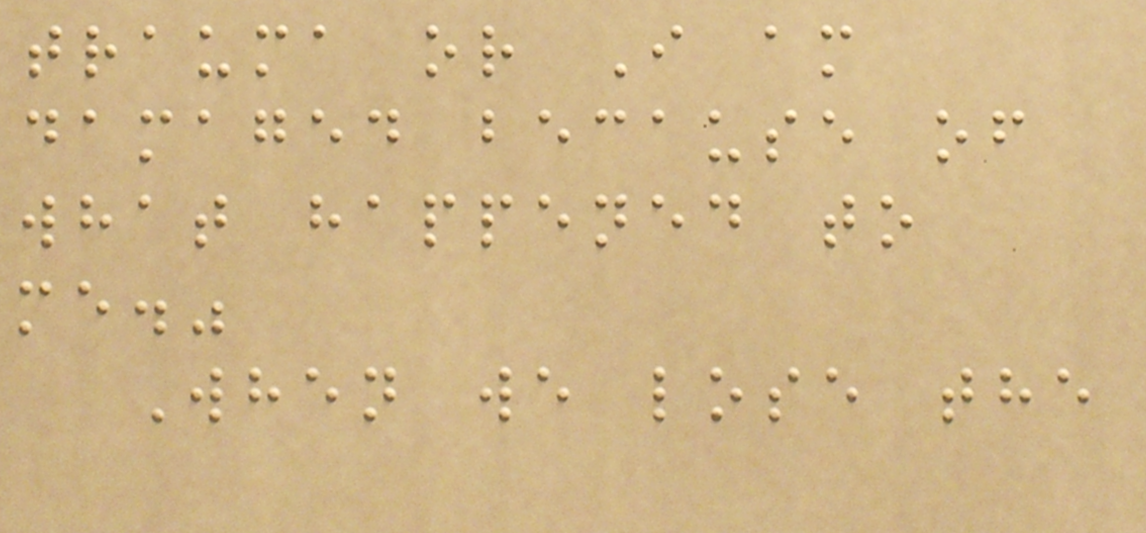trauma or I am
damaged because of
what happened to
me."
When we lose the
